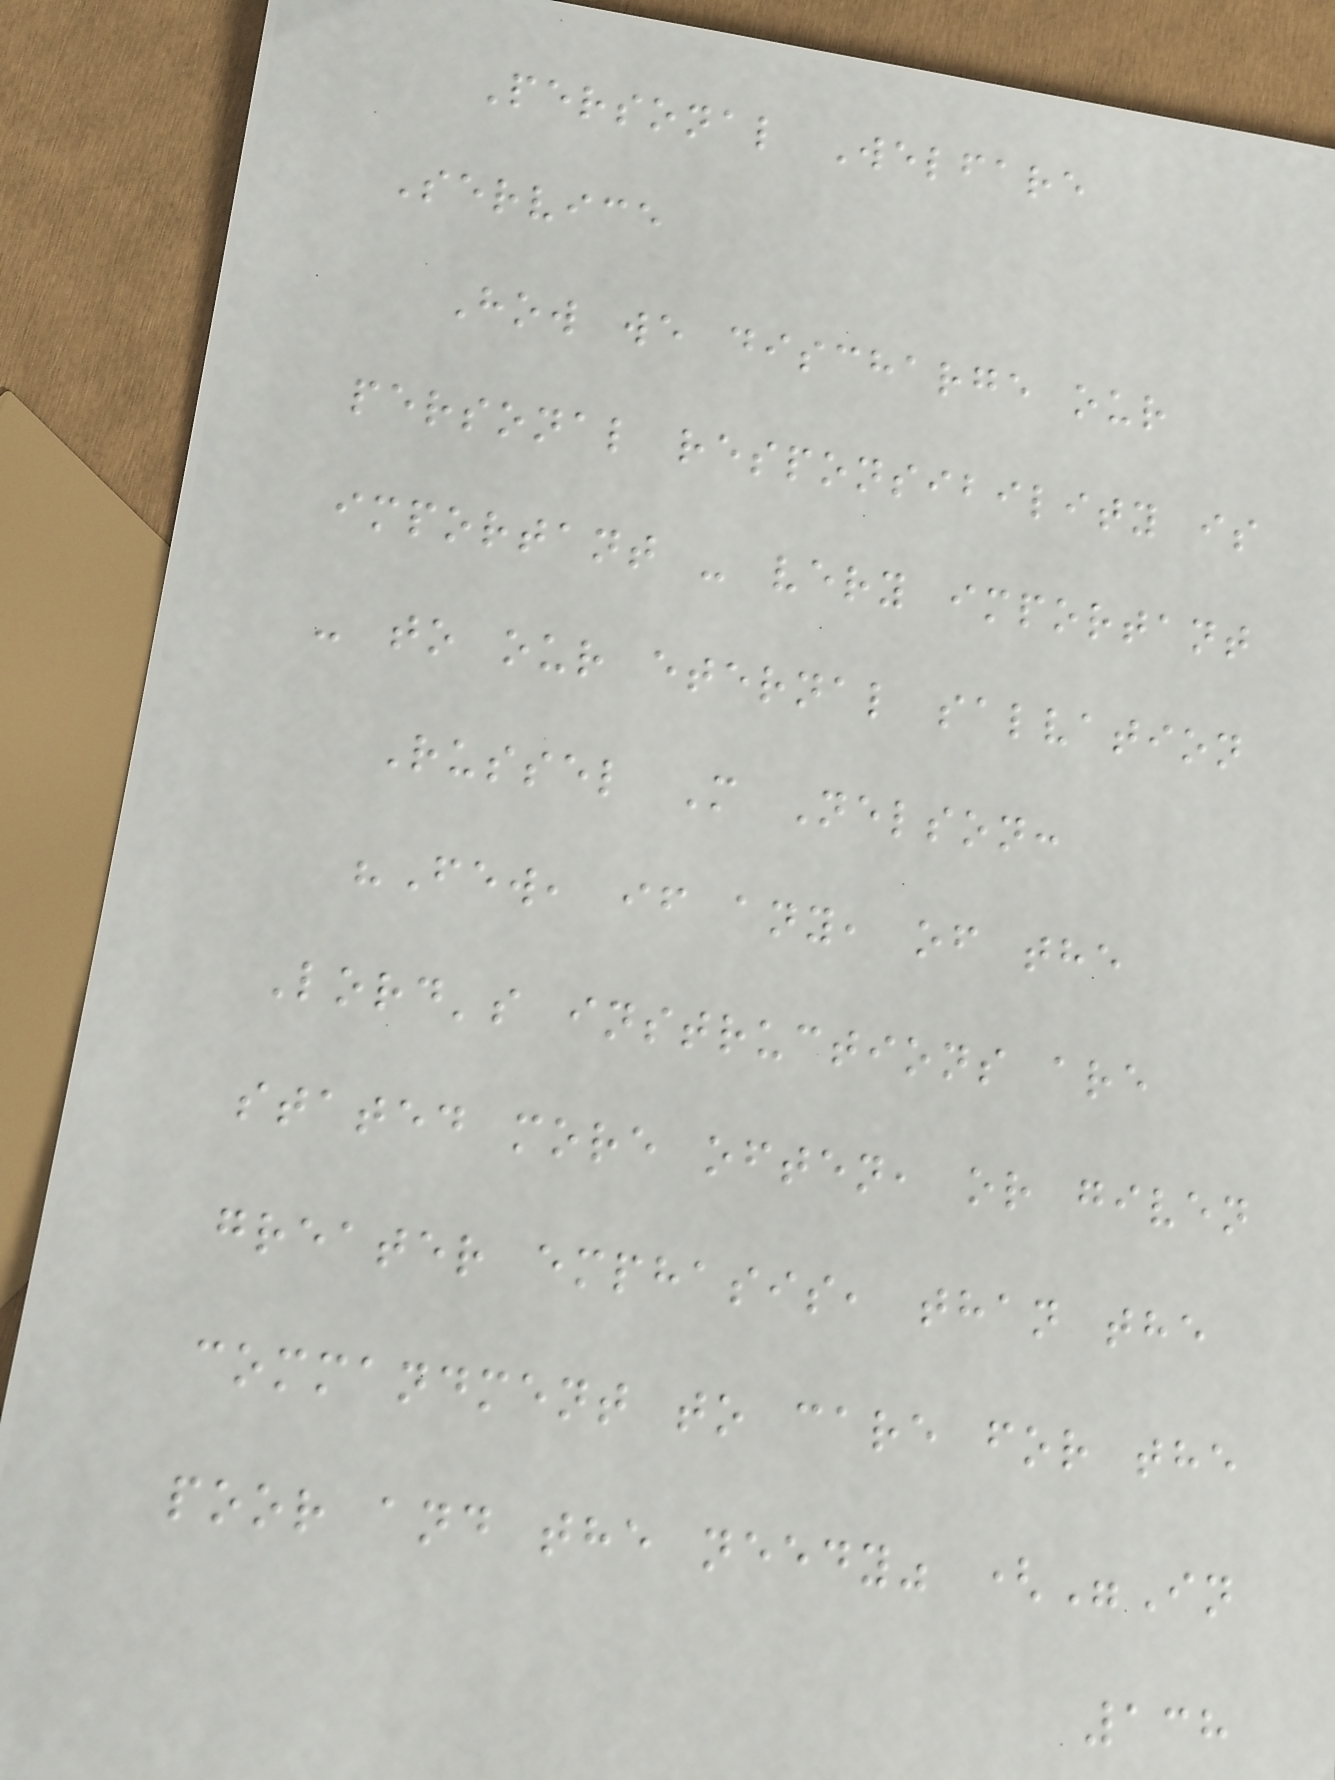Personal Welfare
Service
How we discharge our
personal responsibility is
important - very important
- to our eternal salvation
Russel M Nelson:
"Few, if any, of the
Lord's instructions are
stated more often, or given
greater emphasis, than the
commandment to care for the
poor and the needy" ("In
138
